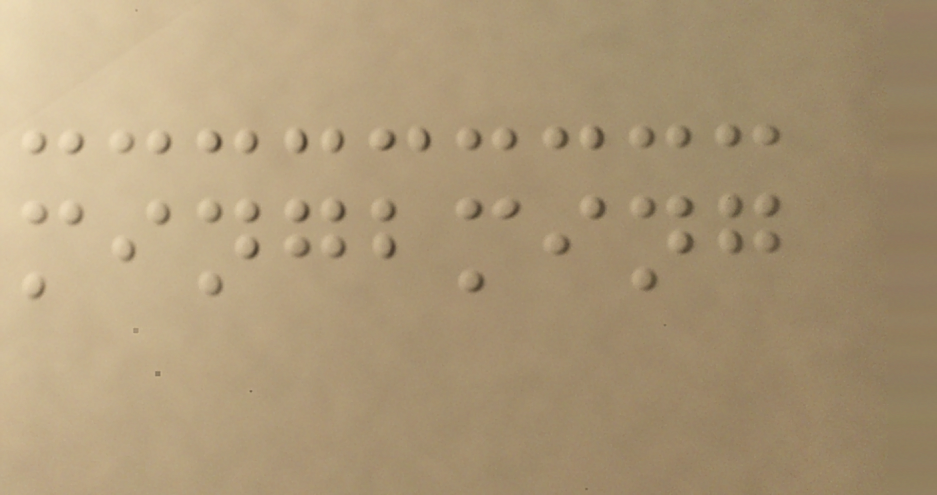mingbming
